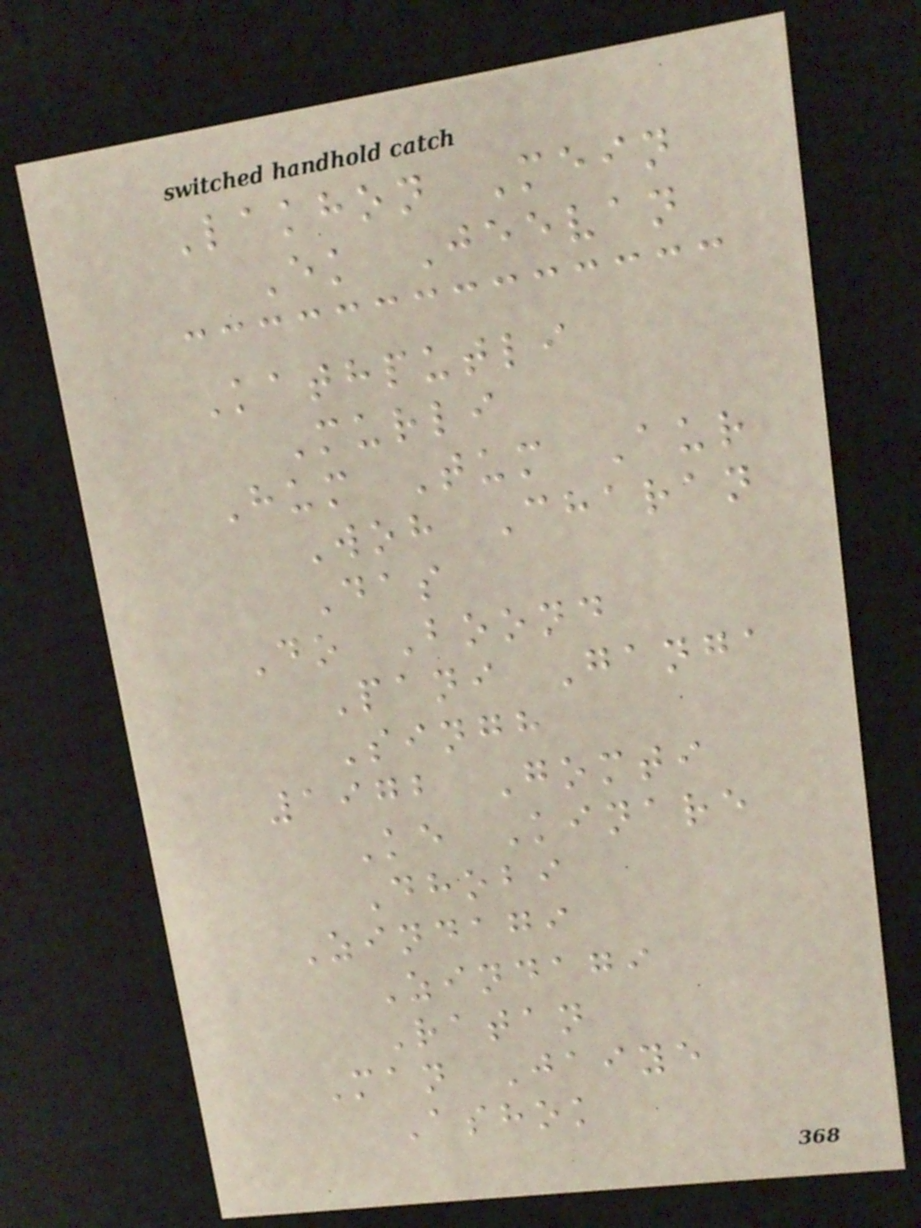Lakhon Mein
Ek Jeevan
Kathputli
Murli
Hum Tum Aur
Woh Charan
Das
Do Boond
Pani Ganga
Singh
1972 Gomti
Ke Kinare
Dhobi
Zindagi
Zindagi
Ratan
Man Jaiye
Ashok
